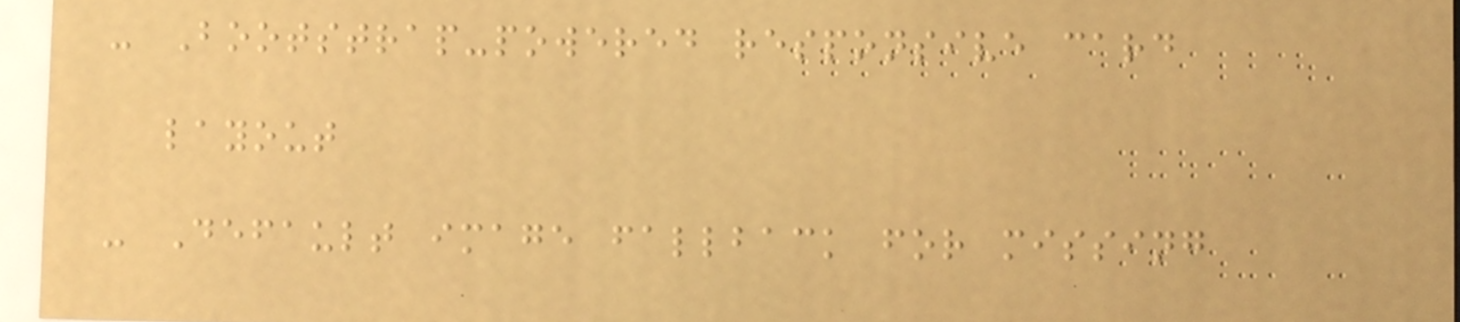- Bootstrap-powered responsive card
layout
- Default image fallback for missing
